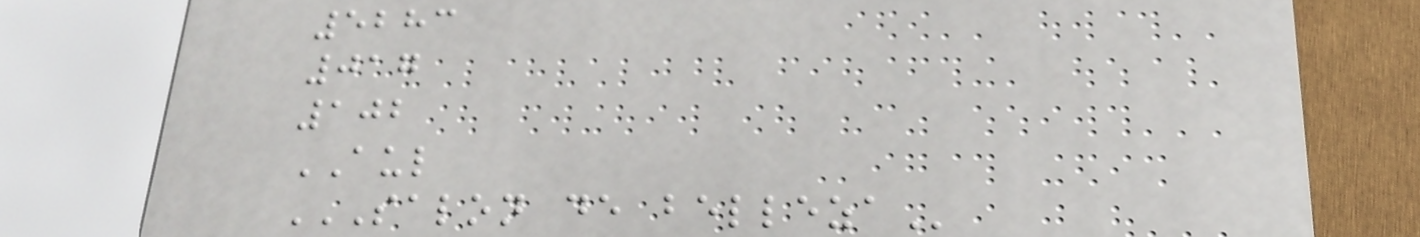5283
017
102
AUL
SALON DE BELLEZA
